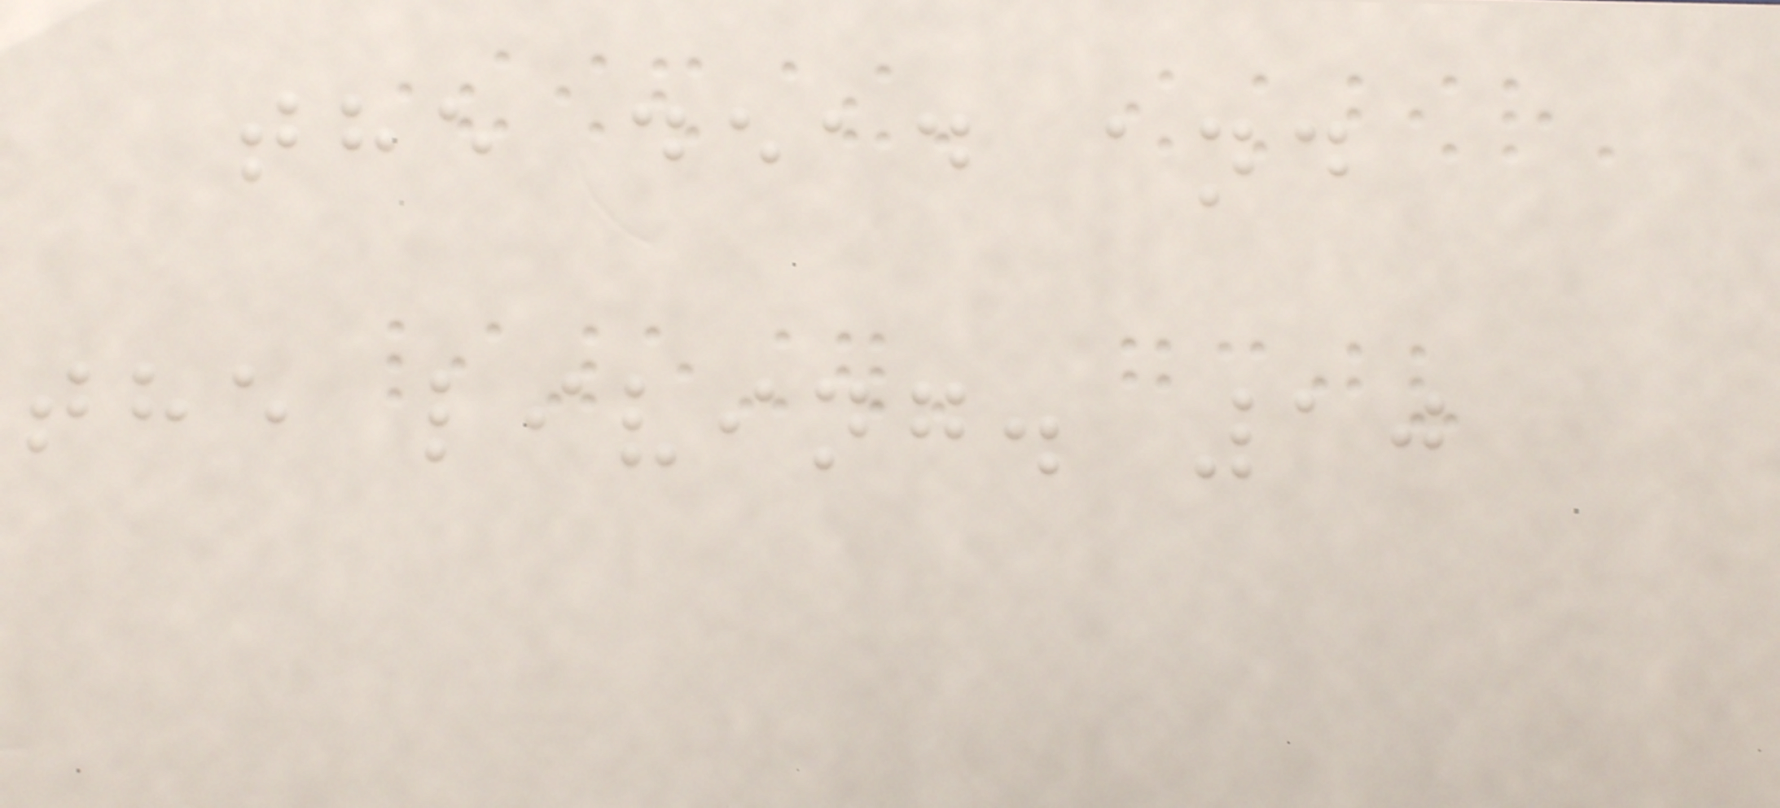the dead and
the living. 10
